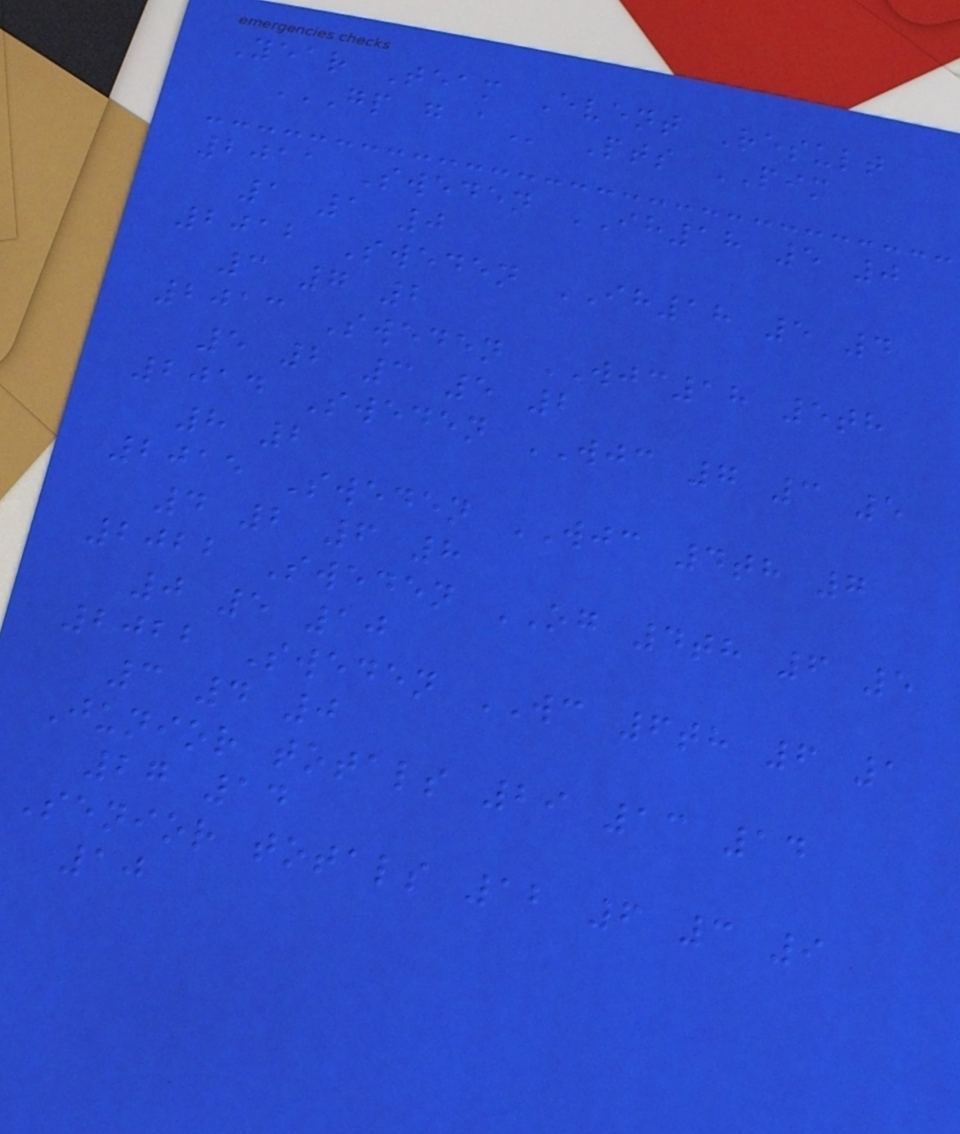Year Team Event Result
GP G A Pts PIM
2011 Sweden IH18 5 0
1 1 0
2012 Sweden IH18 5 4
3 7 2
2013 Sweden WJC18 5th
5 2 3 5 2
2014 Sweden WJC 7 3 5
8 2
2015 Sweden WJC 4th 7
4 2 6 8
2022 Sweden OG 4th 6 5
0 5 10
2022 Sweden WC 6th 6 1
3 4 0
Junior totals 29 13 14
27 14
Senior totals 12 6 3 9
10
